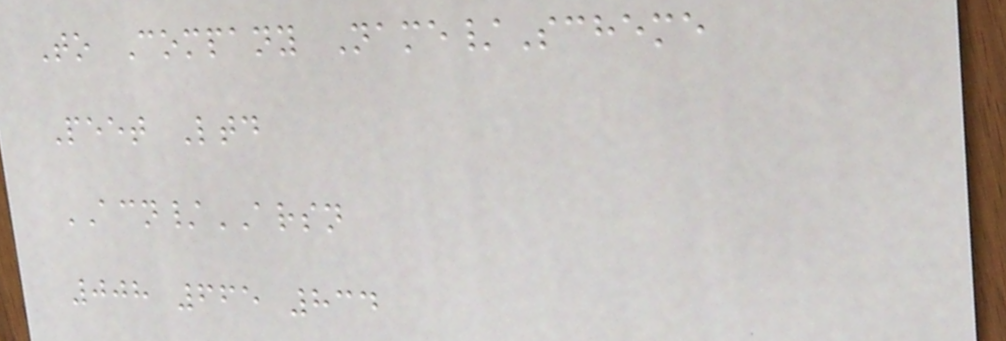To Company Name/Scheme
Peet Ltd
ACN/ARSN
008 665 834
